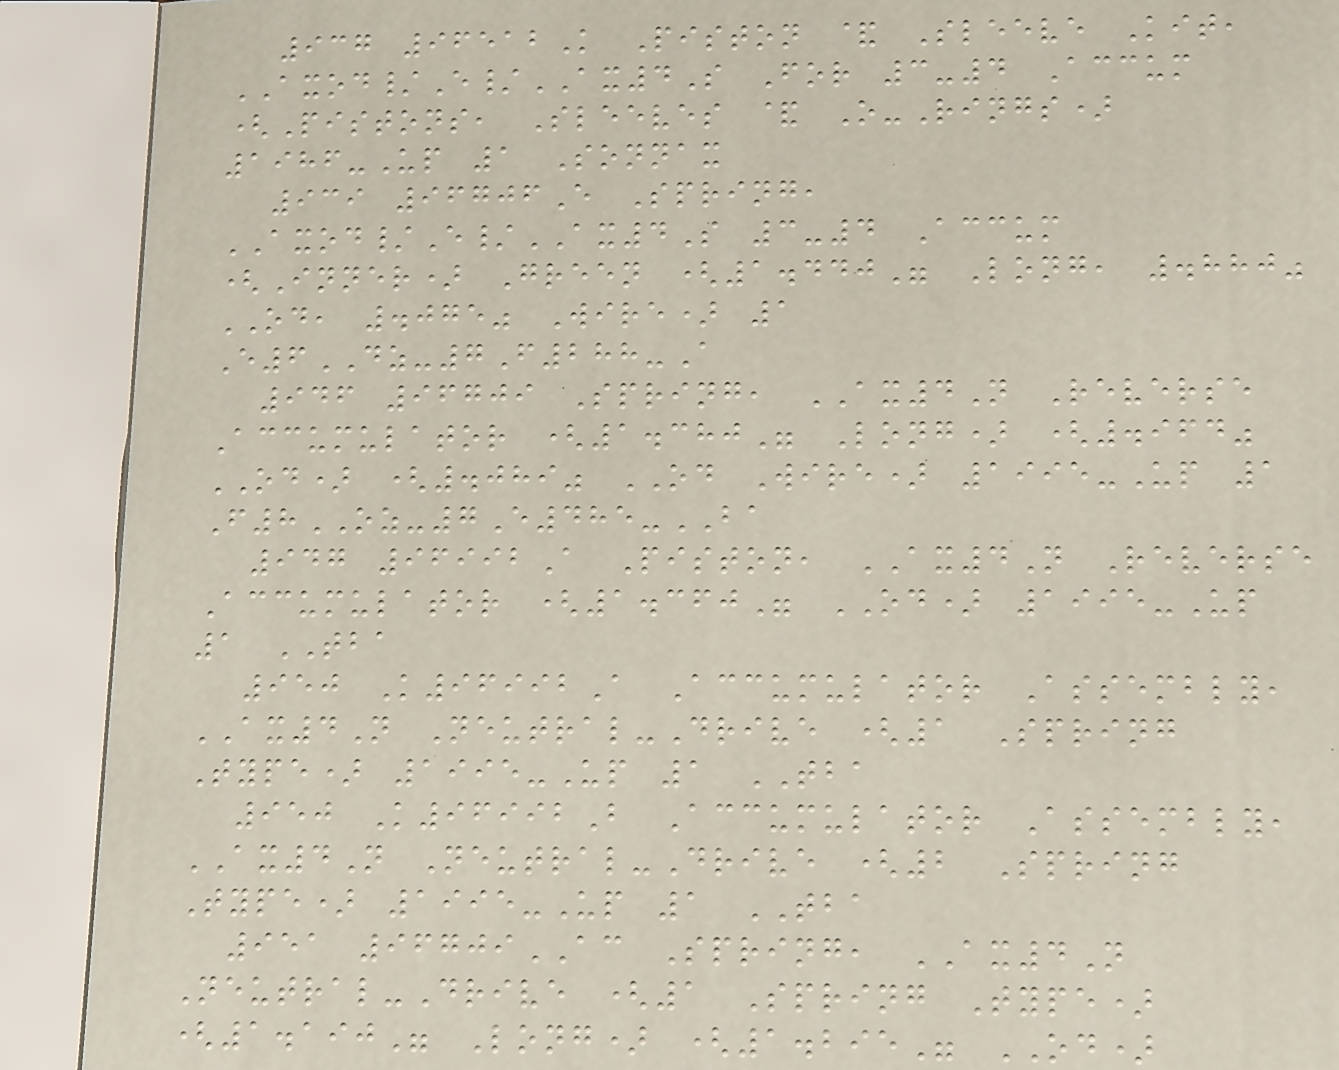937 96512K Piston & Sleeve Kit,
AXOD/E/AX4S For 3-4 Accum
(Pistons, Sleeves & O-Rings)
1986-Up 1 Sonnax
939 96706E Spring,
AXOD/E/AX4S 3-4 Accum
(Inner) Green (1.440" Long, .880"
OD, .075" Wire) 1
E6DZ-7F288-A
946 96709 Spring, AX4N Reverse
Accumulator (1.380" Long) (.964"
OD) (.089" OD Wire) 1995-Up 1
F8OZ-7E485-BA
947 96992A Piston, AX4N Reverse
Accumulator (1.360" OD) 1995-Up
1 TBA
950 K96992A Accumulator Assembly,
AX4N Neutral-Drive (1 Spring
Type) 1995-Up 1 TBA
950 K96992B Accumulator Assembly,
AX4N Neutral-Drive (2 Spring
Type) 1995-Up 1 TBA
951 96709AC Spring, AX4N
Neutral-Drive (1 Spring Type)
(1.190" Long) (1.295" OD)
